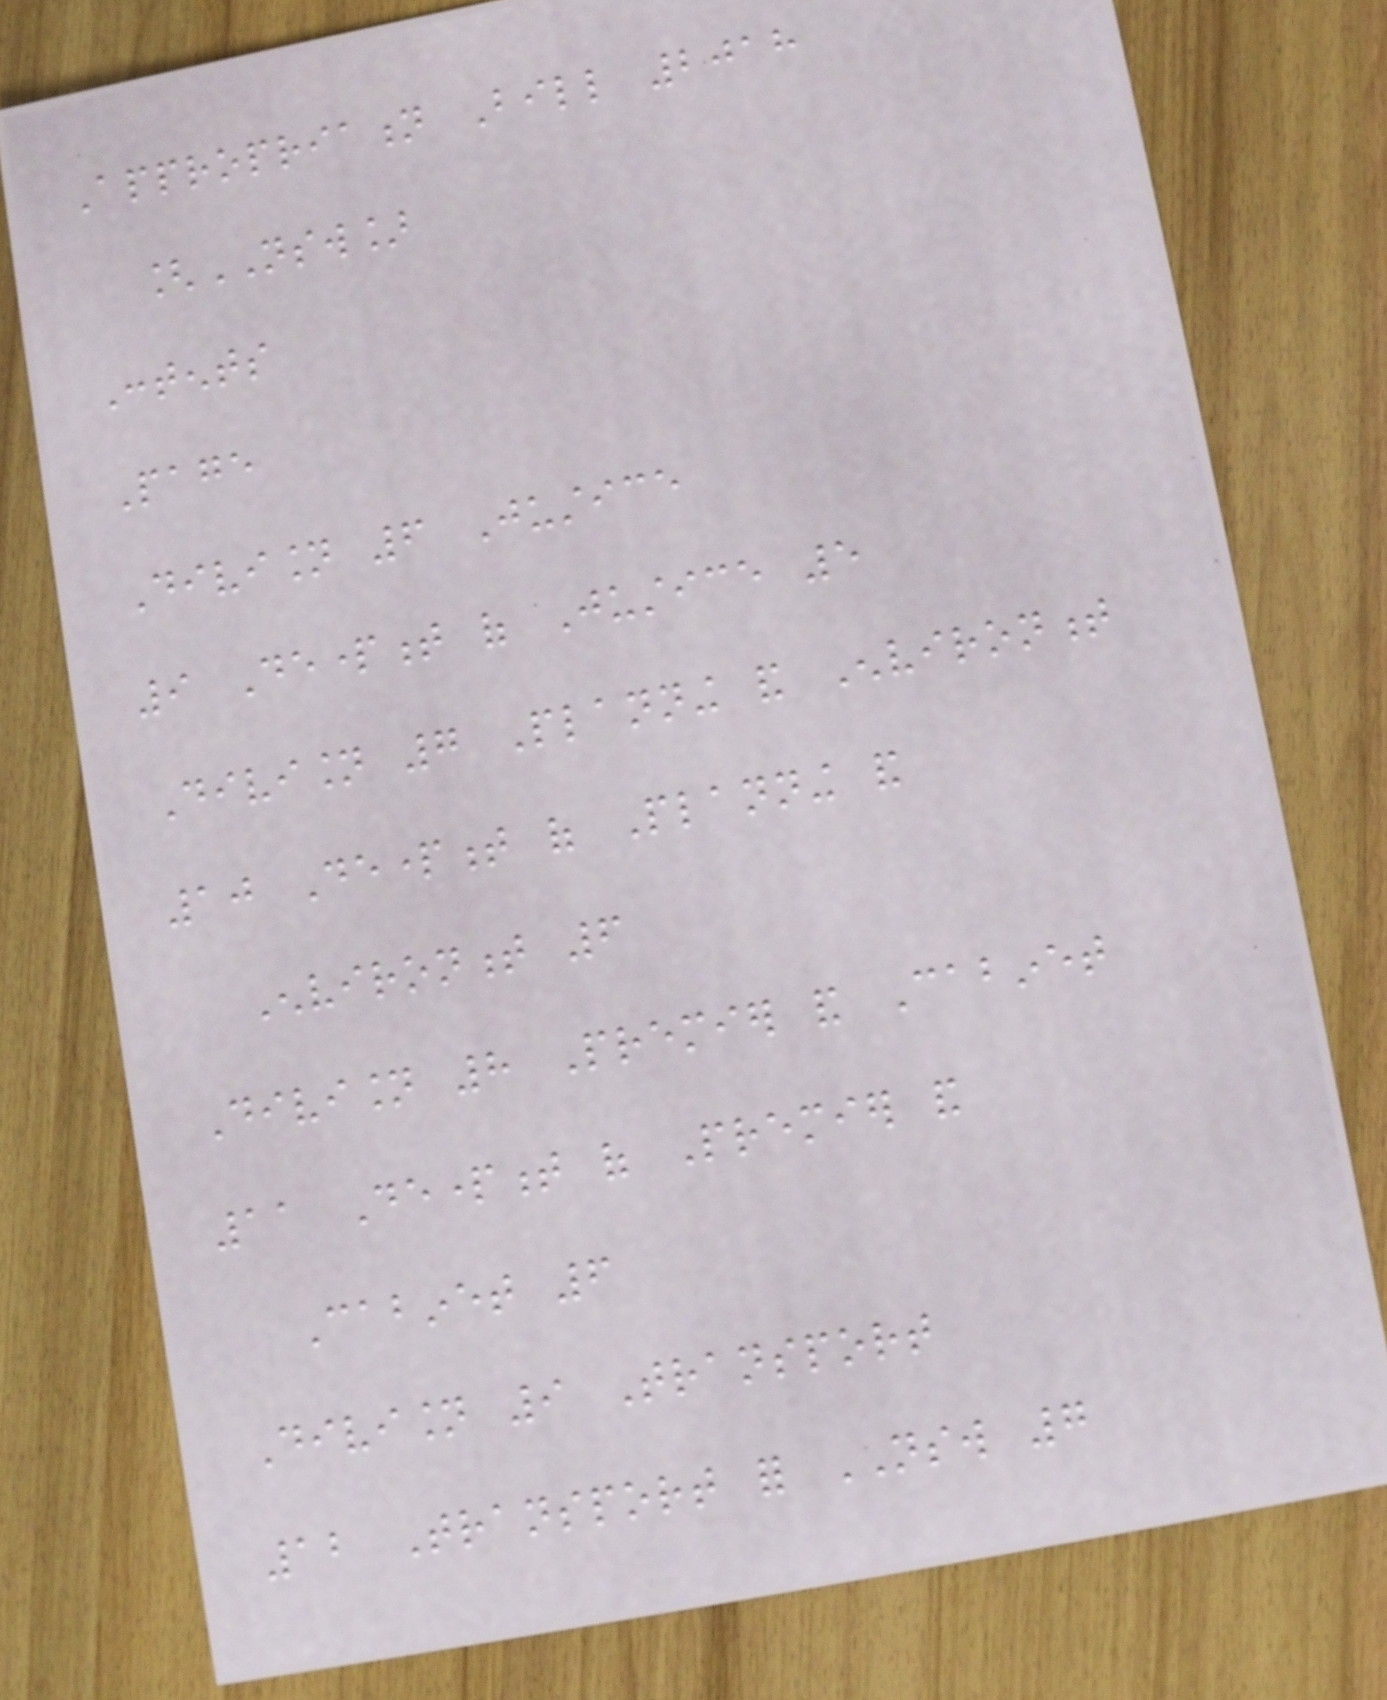Appropriation Bill 2018
[NSW]
Contents
Page
Division 6 Justice
9 Department of Justice 5
Division 7 Planning and Environment
10 Department of Planning and
Environment 6
Division 8 Premier and Cabinet
11 Department of Premier and
Cabinet 6
Division 9 Transport
12 Transport for NSW 7
